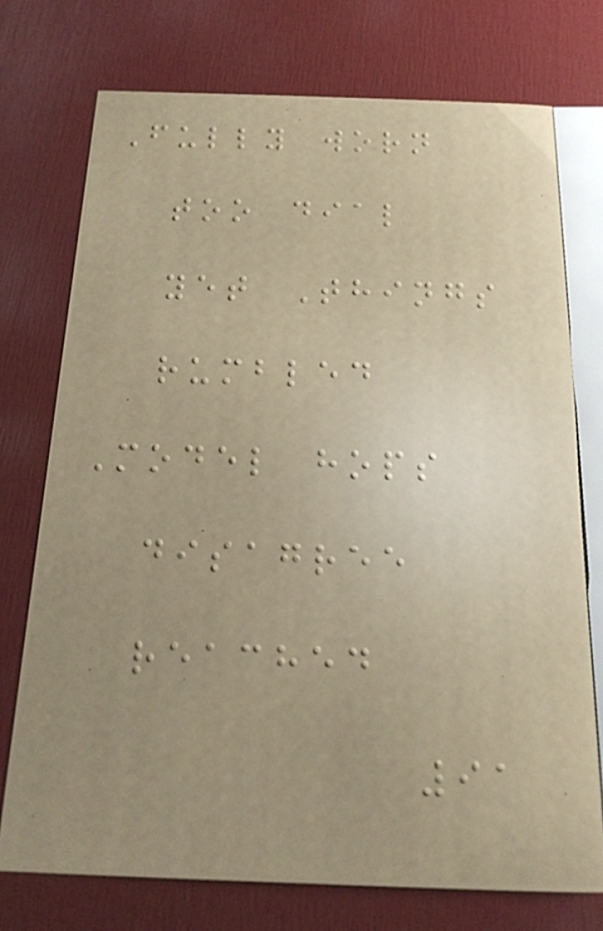Fully worn
too dial
yet Things
rumbled
Model hops
disagree
reached
91
